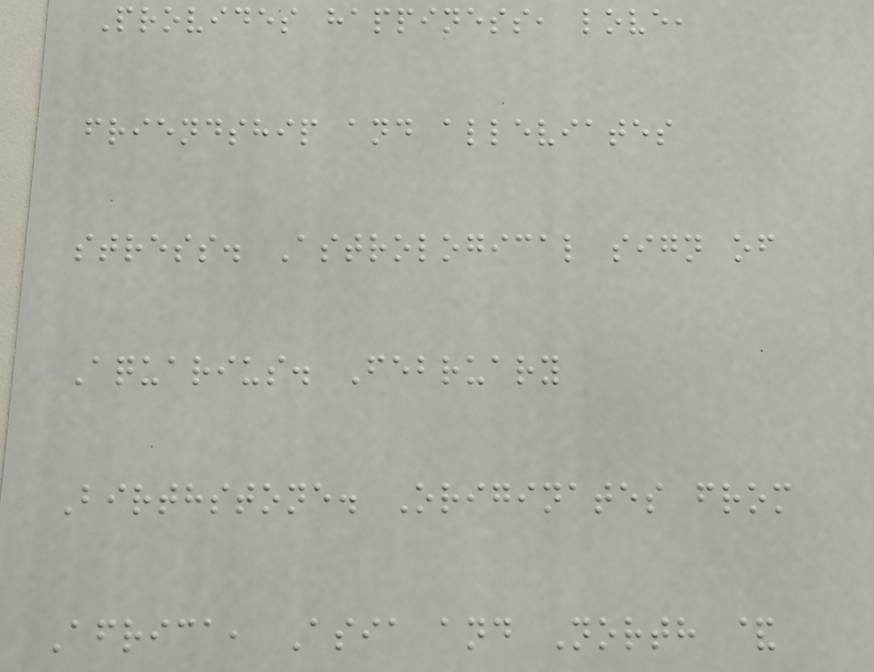Provides happiness, love,
friendship and alleviates
stress. Astrological sign of
Aquarius. February
Birthstone. Originates from
Africa, Asia and North &
